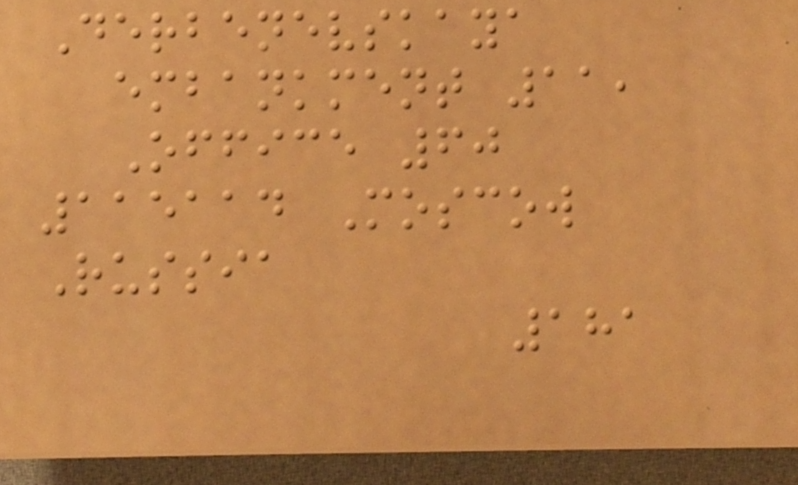Derbenevskaya
embankment 11,
Office 60
115114 Moscow
Russia
181
